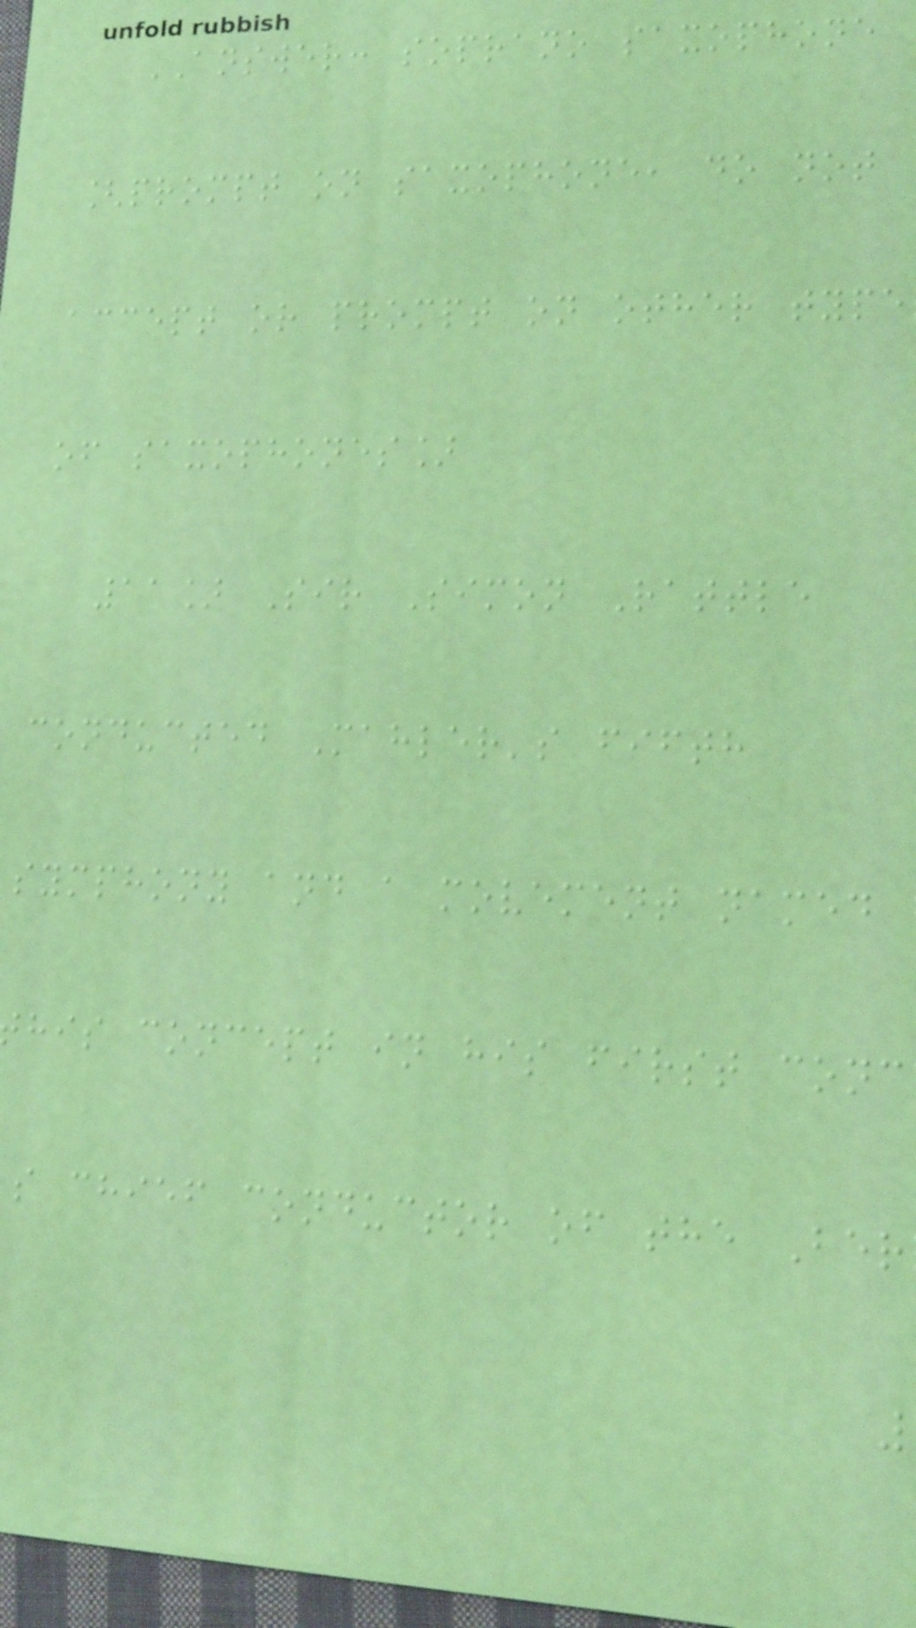ANSWER: soprano saxophone
[prompt on saxophone, do not
accept or prompt on other type
of saxophones]
11] Sir Simon Rattle
conducted Mahler's fifth
symphony and a movement named
his concept in his first conc
s chief conductor of the Ber
